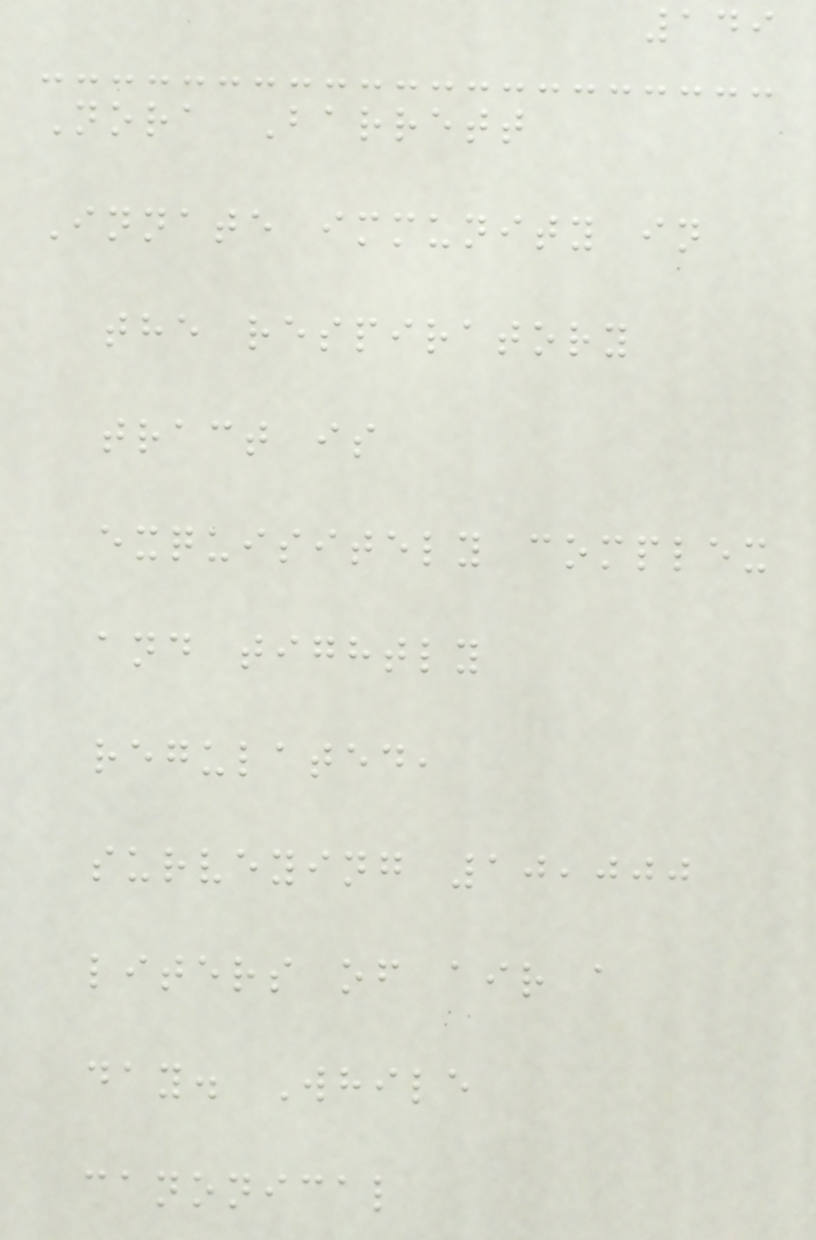149
Nora Barrett
Innate immunity in
the respiratory
tract is
exquisitely complex
and tightly
regulated,
surveying 10,000
liters of air a
day. While
canonical
